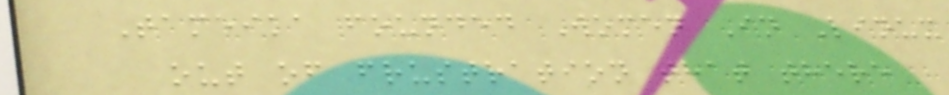Tameika founded Women In Linux
out of frustration that there
